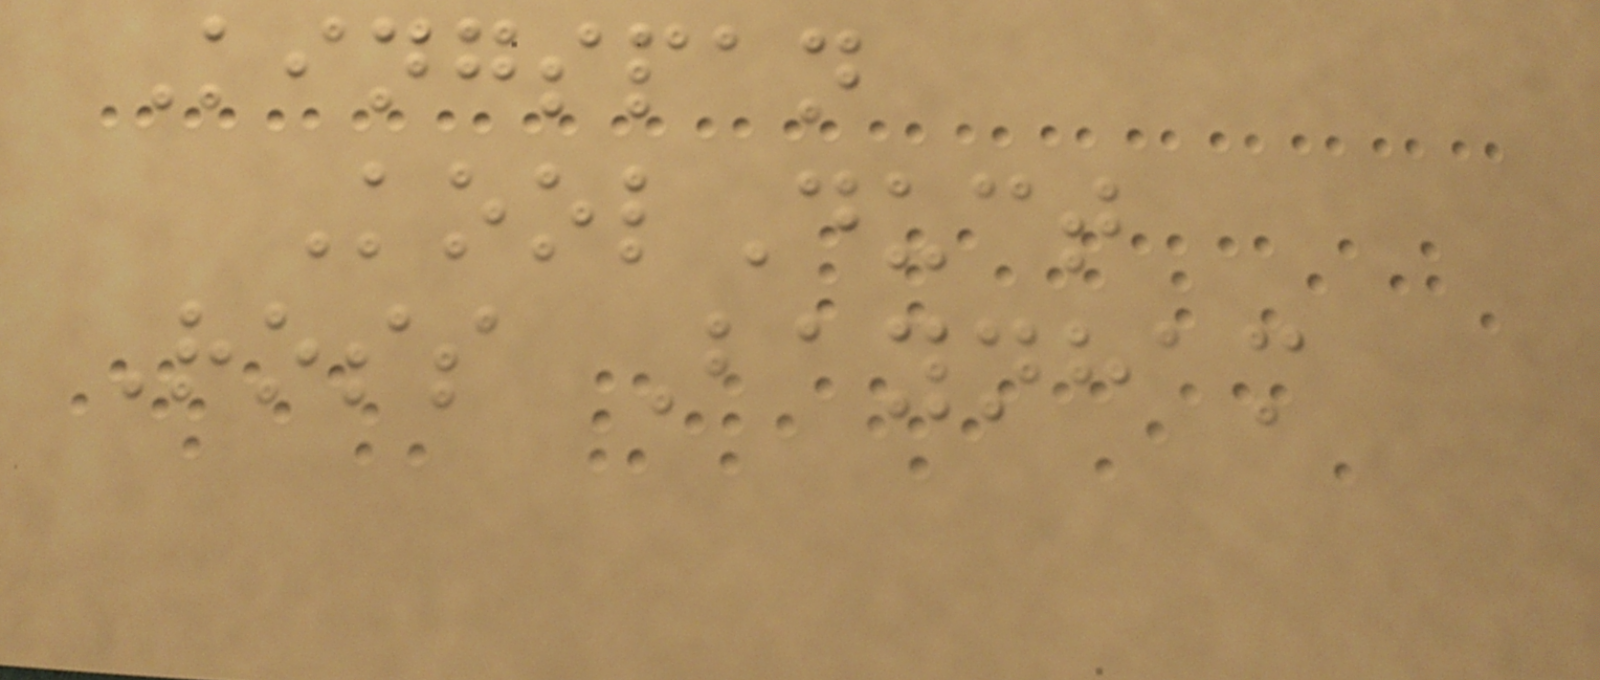Kingspan
KoolDuct
Ross Baynham
